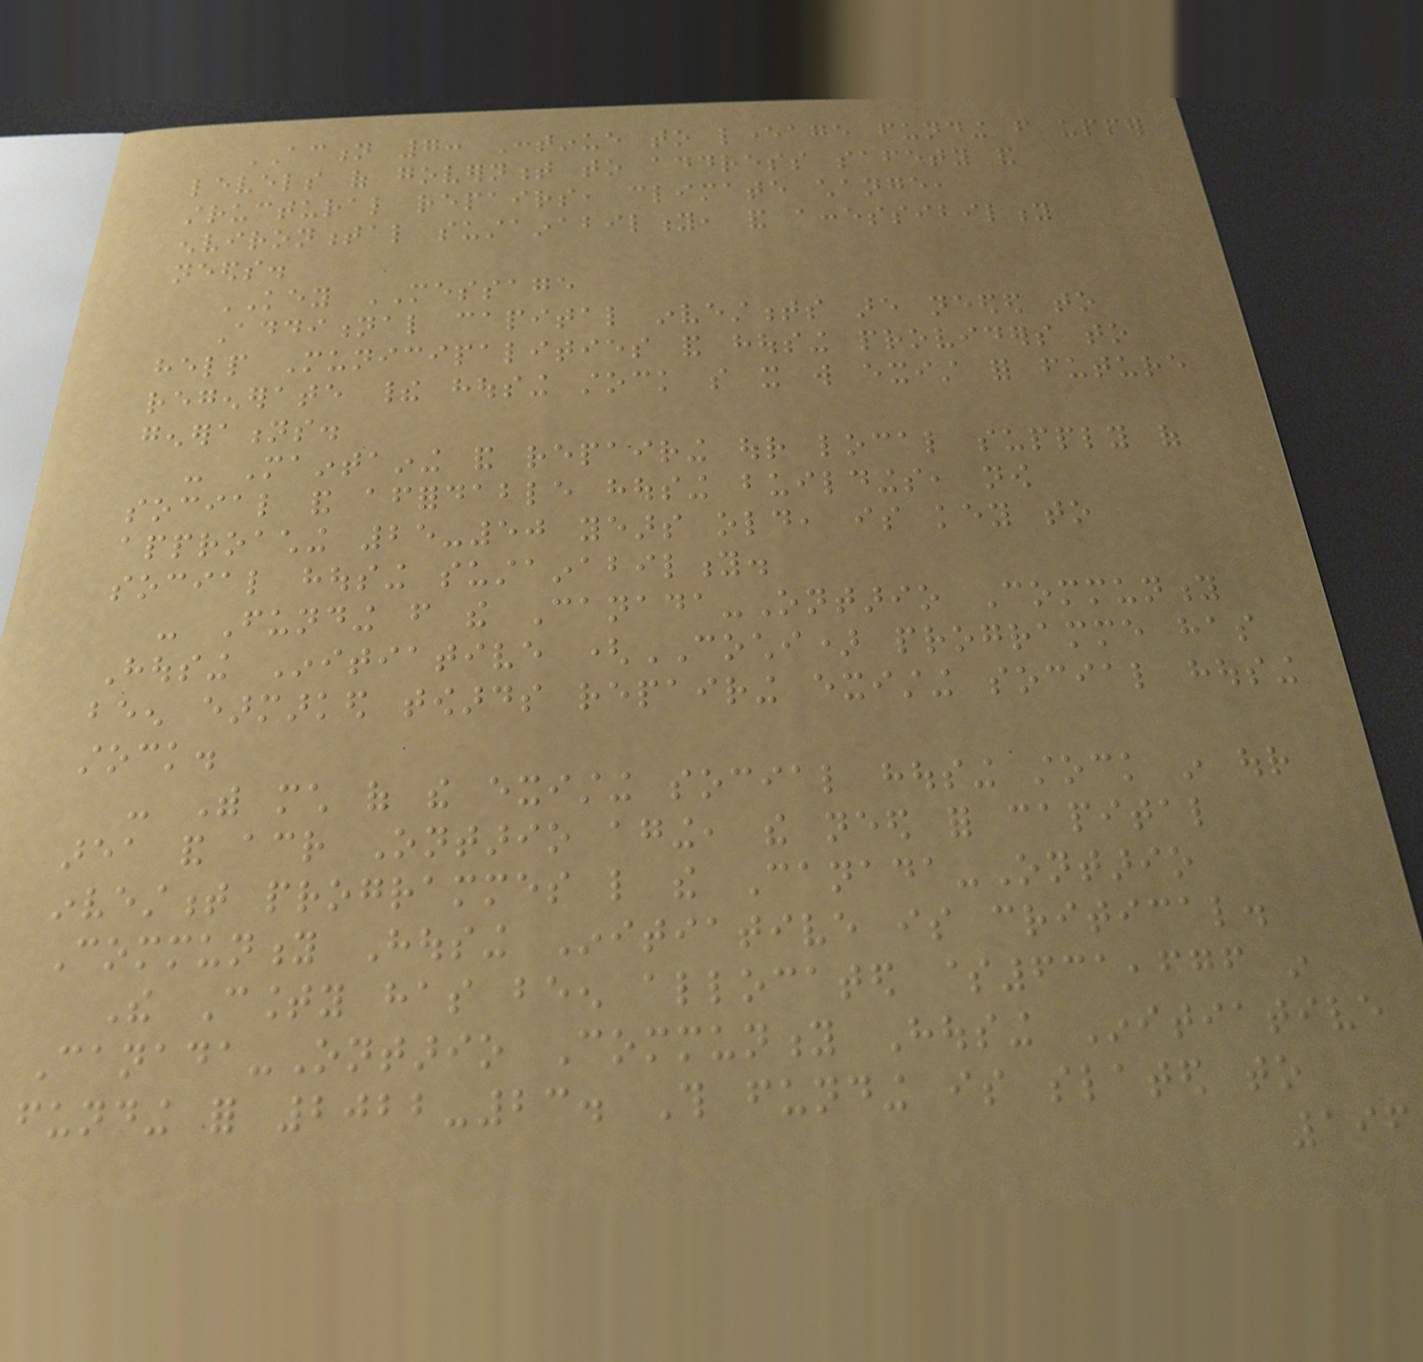ACTION 7: Continue to leverage funding from upper
levels of government to address safety and
structural repairs, climate change,
environmental sustainability, and accessibility
needs.
KEY MESSAGE
Additional capital investments are needed to
help Municipalities and housing providers to
regenerate their housing stock so it will exist for future
generations.
- Maintaining and repairing our local supply of
social and affordable housing buildings, now
approaching 25-50 years old, is key to
social housing sustainability.
- Funding from the Canada-Ontario Community
Housing Initiative (COCHI) programme has
been earmarked towards repairing existing social housing
stock.
- With much of the existing social housing stock in our
area and across Ontario aging, the need for capital
investment programmes like the Canada-Ontario
Community Housing Initiative is critical.
The County has been allocated $631,676 in
Canada-Ontario Community Housing Initiative
funding for 2022-23. This funding is slated to
196
